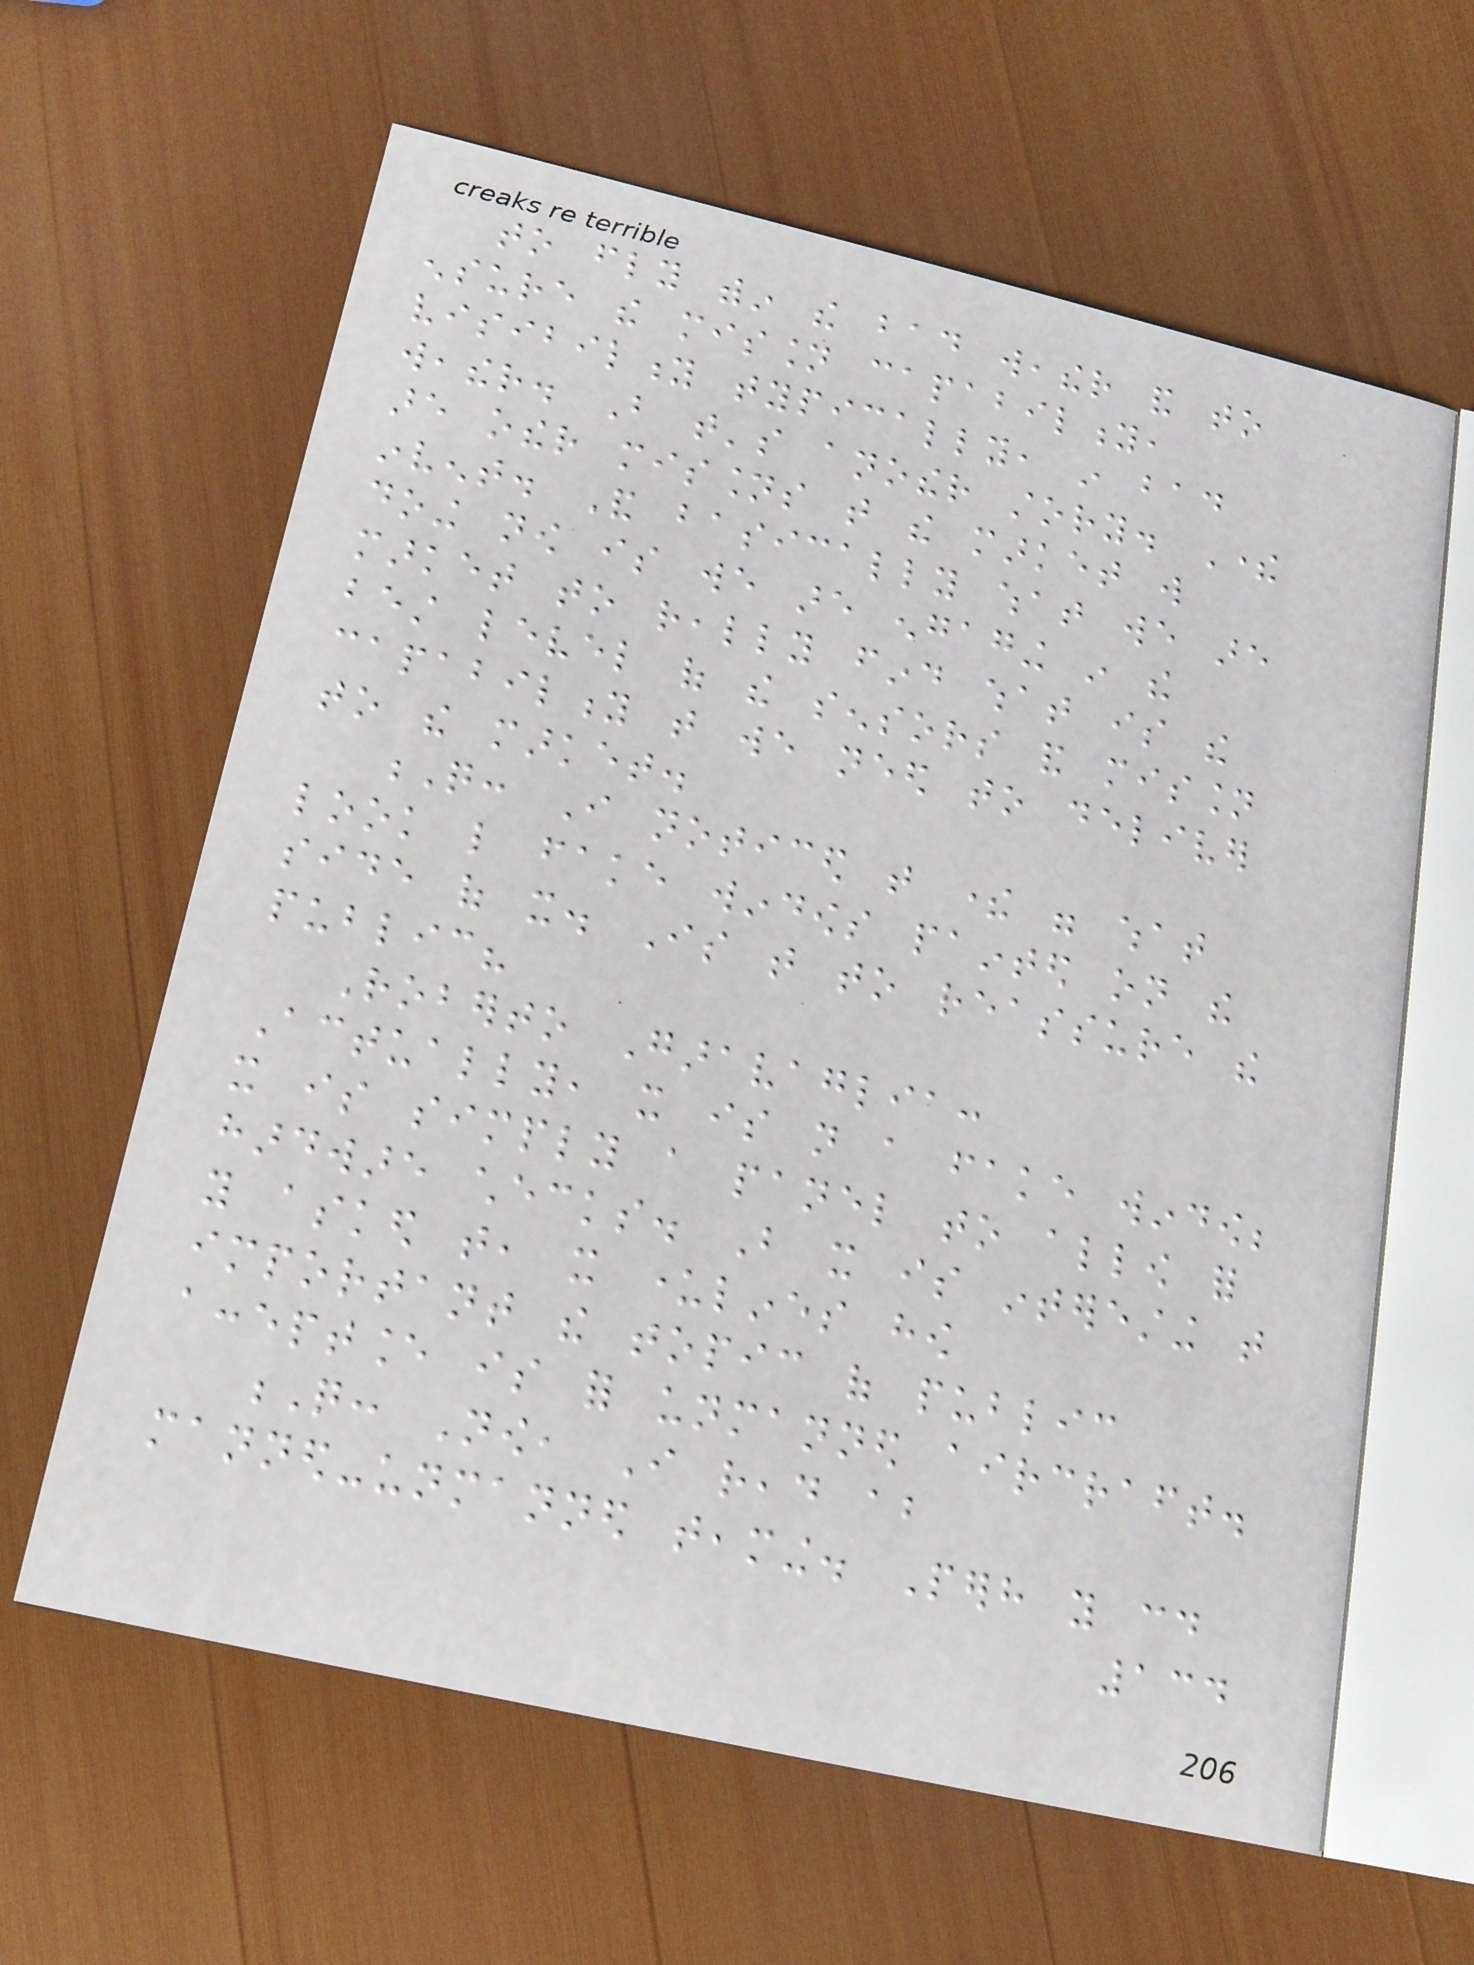to fly within the bad weather and to
ensure the mission capability,
visibility typically, in bad
weather. But that's another story. There
are other missions that the market will
invent. And basically what we are
doing now is we are engaging in the
market to really find what is the
best level of the sensors and mission
capability that we need to deliver
to the market.
Q: I noticed that there were what
look like fake windows painted on the
side of it. Is that to reassure the
public?
Roberto Garavaglia:
Actually, it is not a fake window;
it is simply a panel to allow for
hardware checks. But it is interesting that
you asked that, it underlines how
important the topic of public
acceptance is for unmanned aircraft.
Q: Now, I read about
manned-unmanned teaming. Perhaps you could
134
